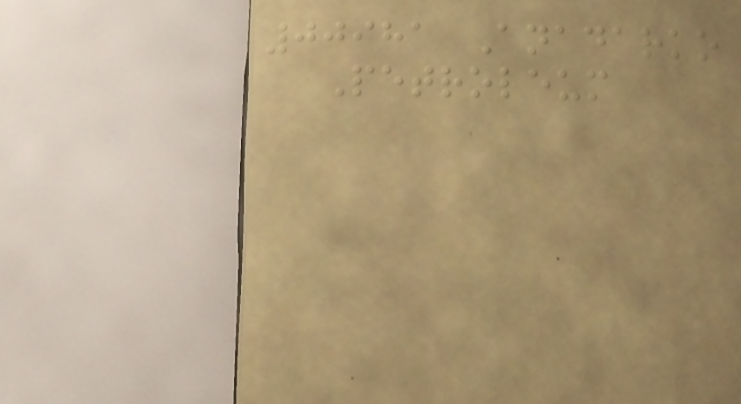00981 Anadarko
Petroleum
